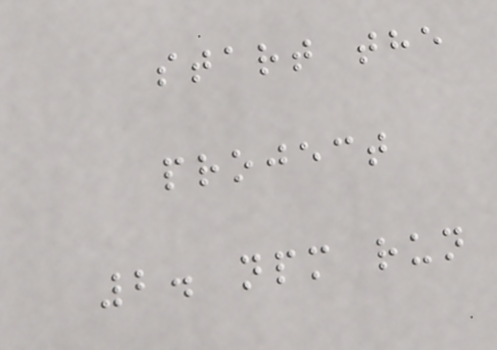start the
project
2. npm run
